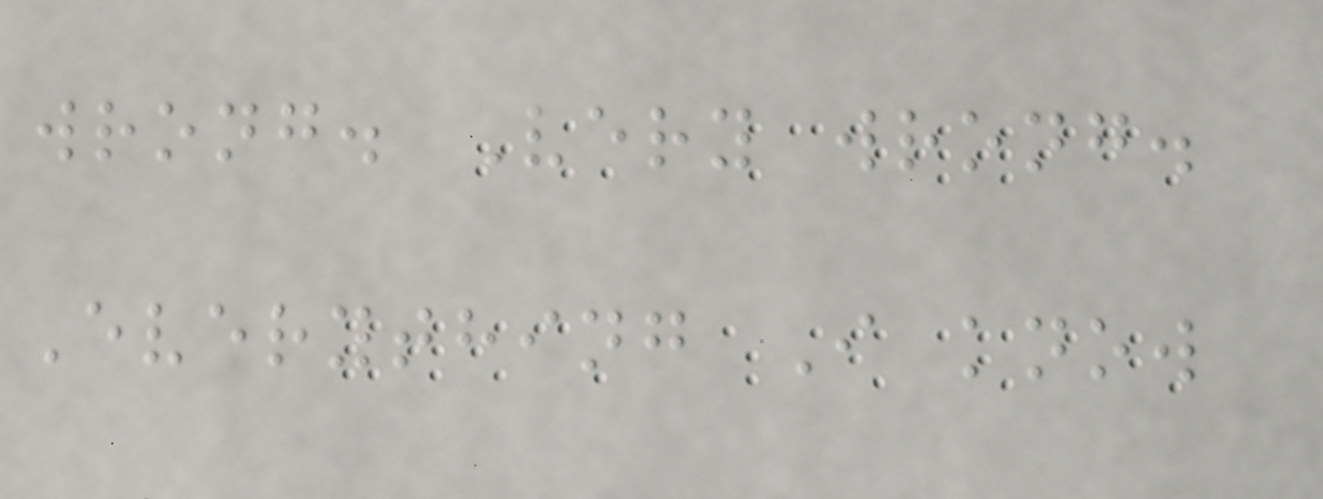wrong. Very wrong.
Everything I know
